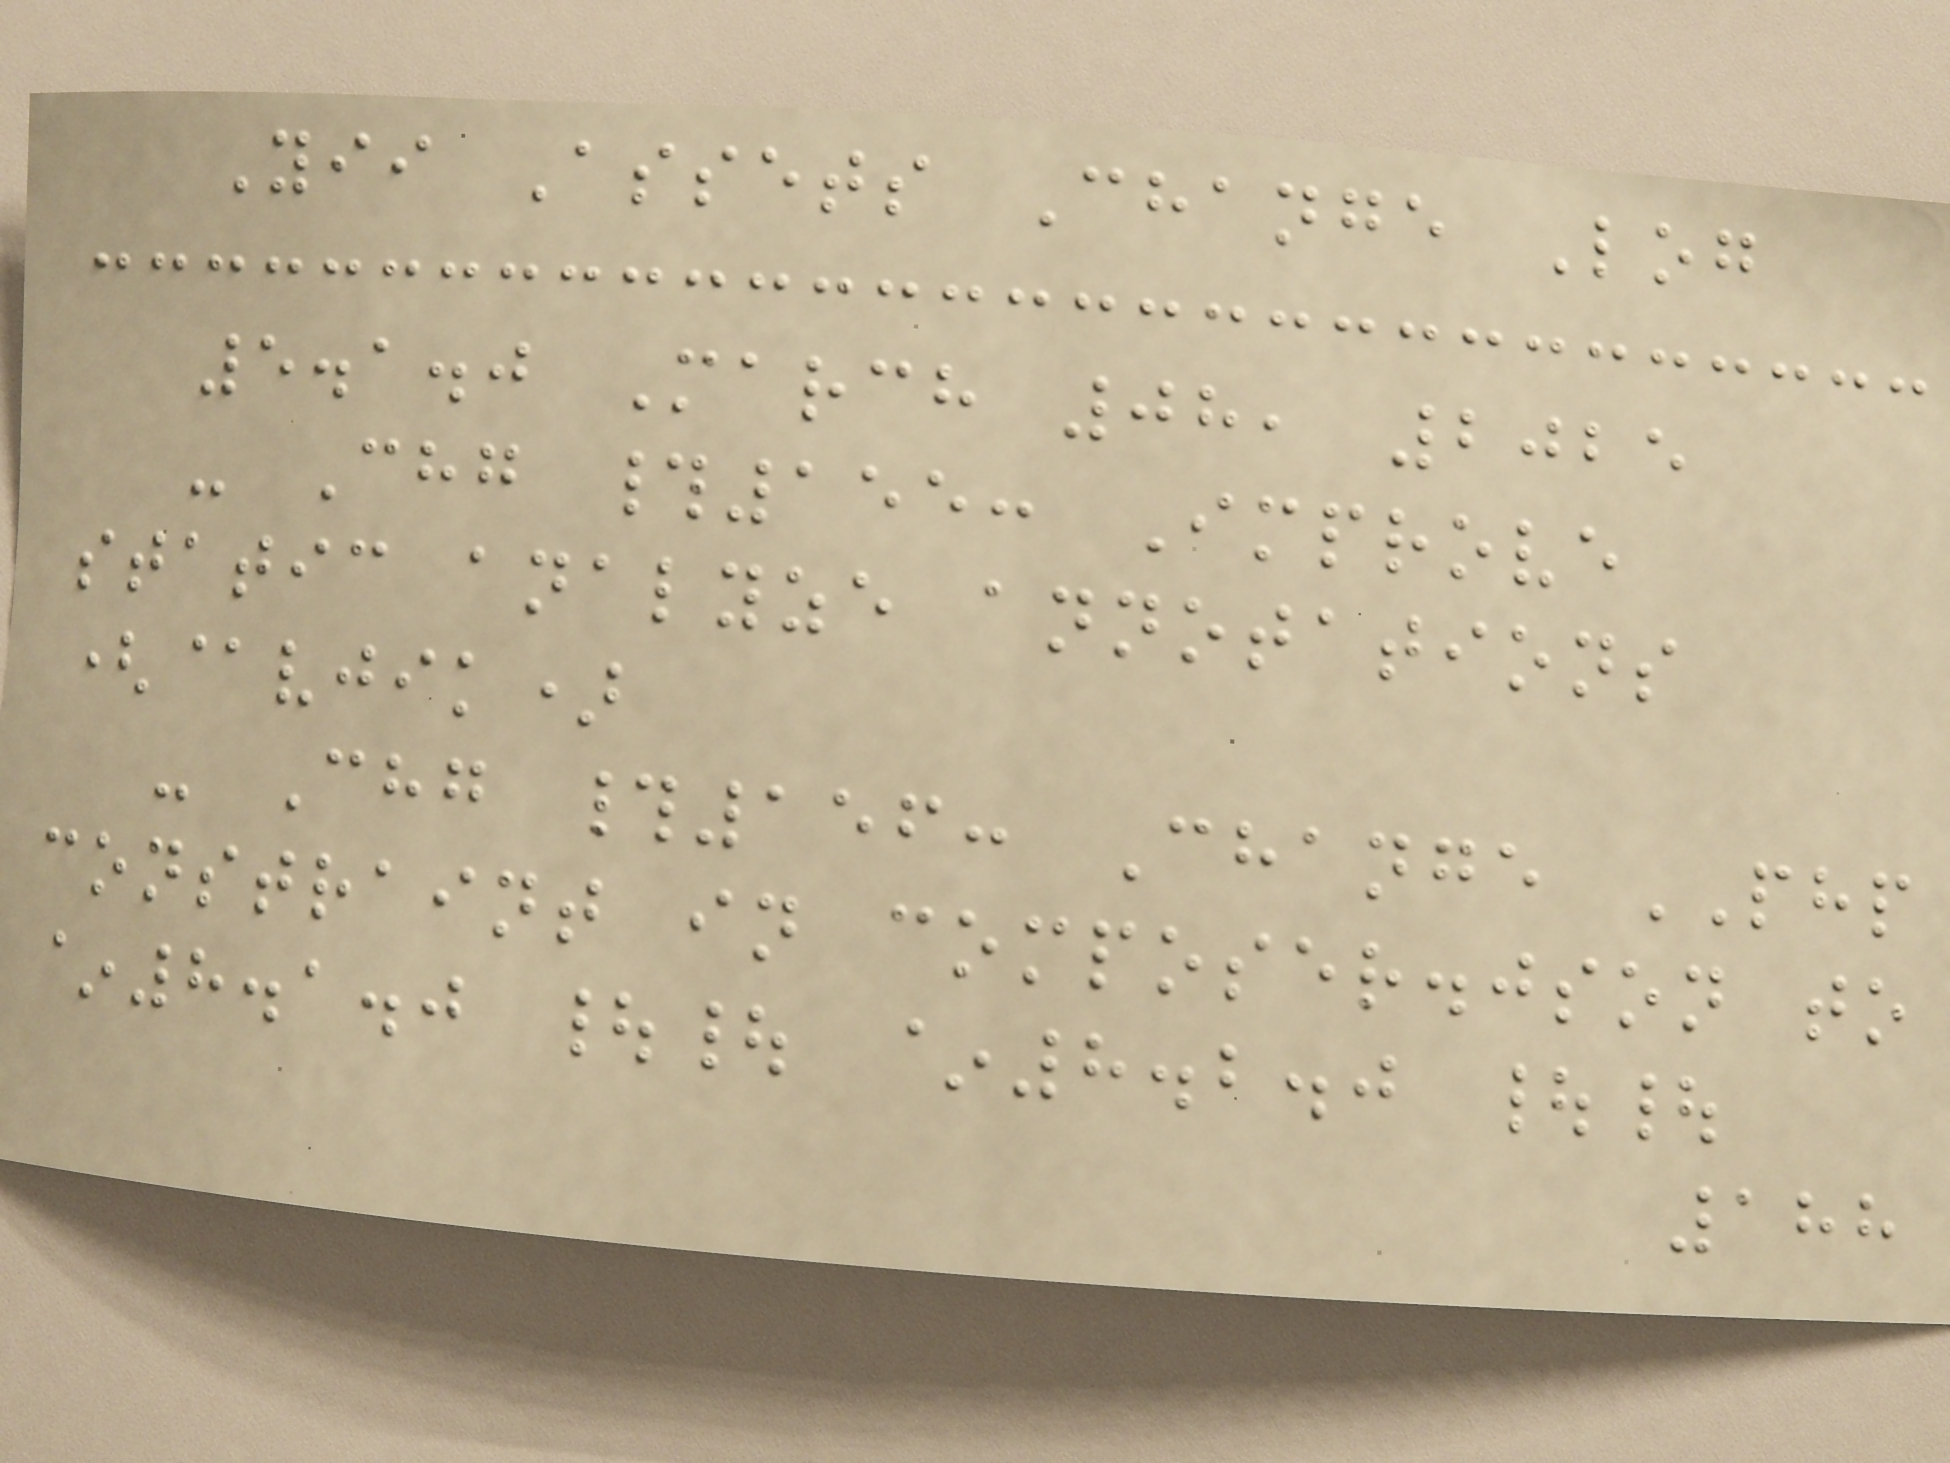Yii Assets Change Log
5.1.0 March 08, 2025
- Chg #155: Improve
static analyze annotations
(@vjik)
- Chg #156: Change PHP
constraint in composer.json to
~8.1.0 || ~8.2.0 ||
188
